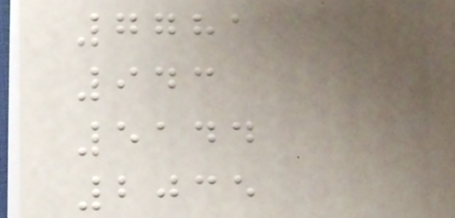7781
943
5144
2035
